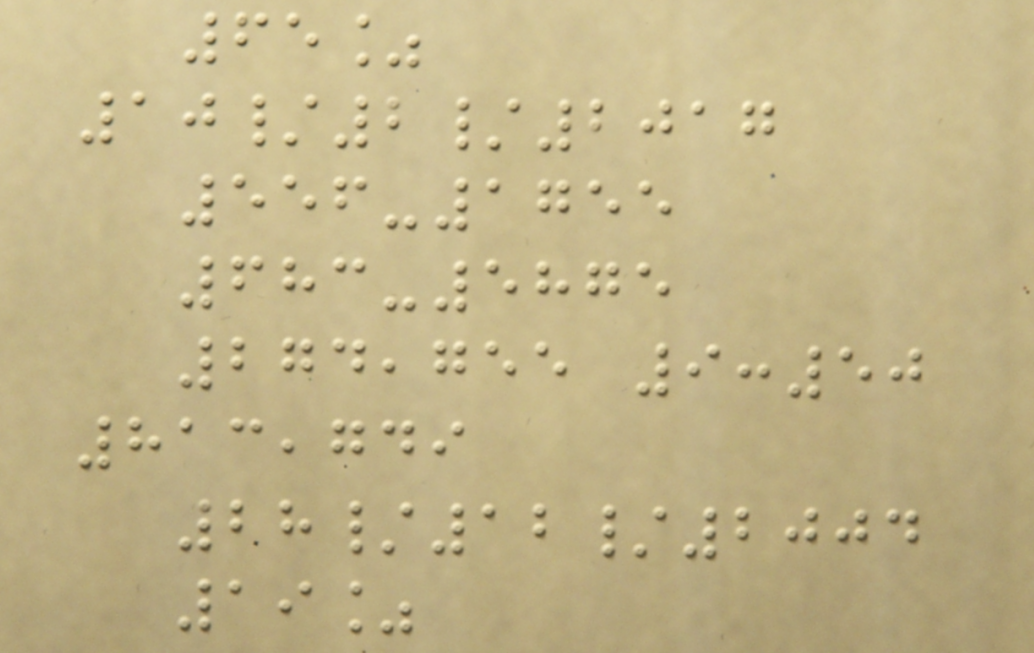65%
10/2/2017
556-1755
683-5875
274,755 9:50
813,749
28/12/2004
19%
